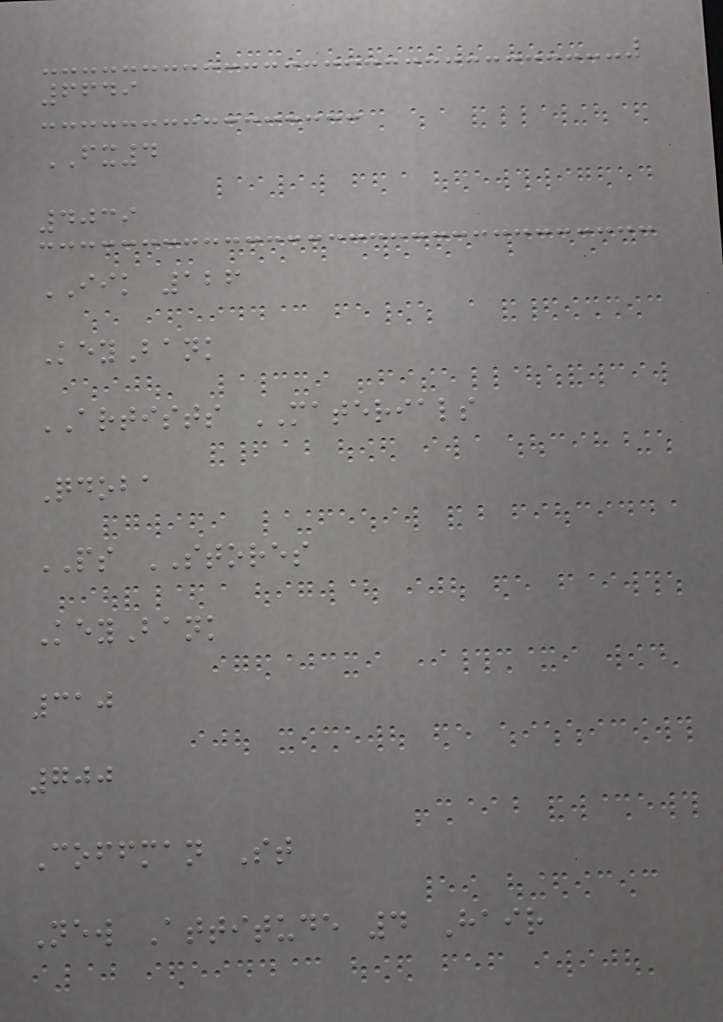6649
FX4
4039
IIK 126
KeyBank
ARTISTS MATERIALS
Qdoba
PS STORES
KeyBank
310
700
Coffman St
New Attitude 4 Hair
